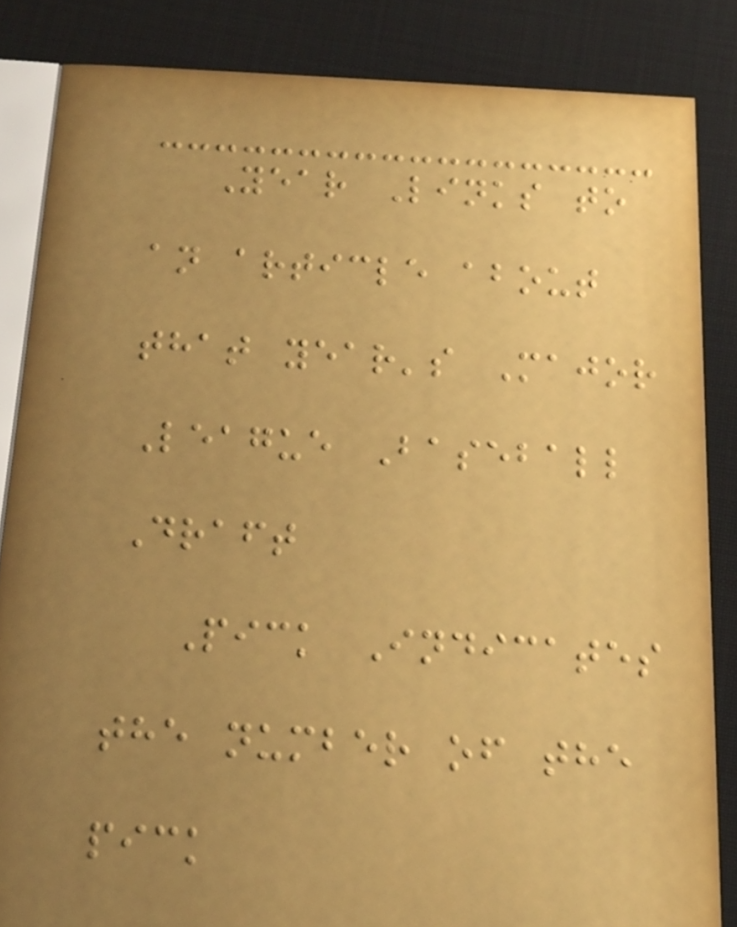Year Links to
an article about
that year's Major
League Baseball
Draft
Pick Indicates
the number of the
pick
